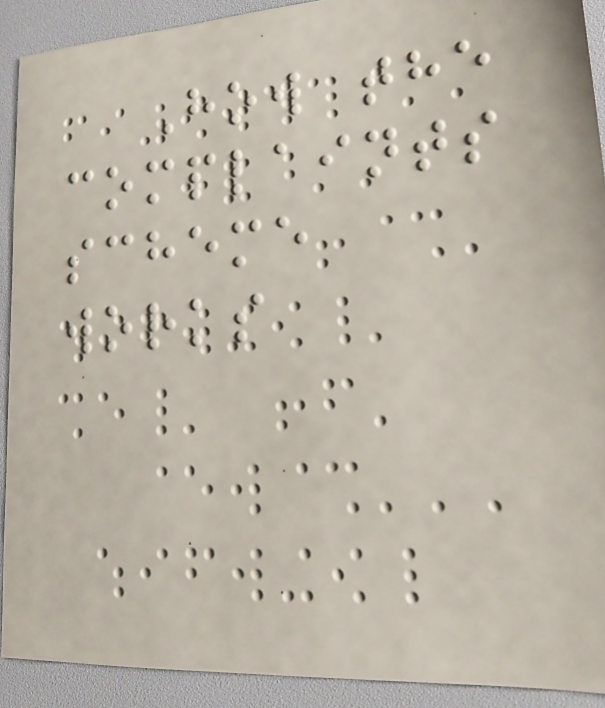How the
complaints
scheme
works
